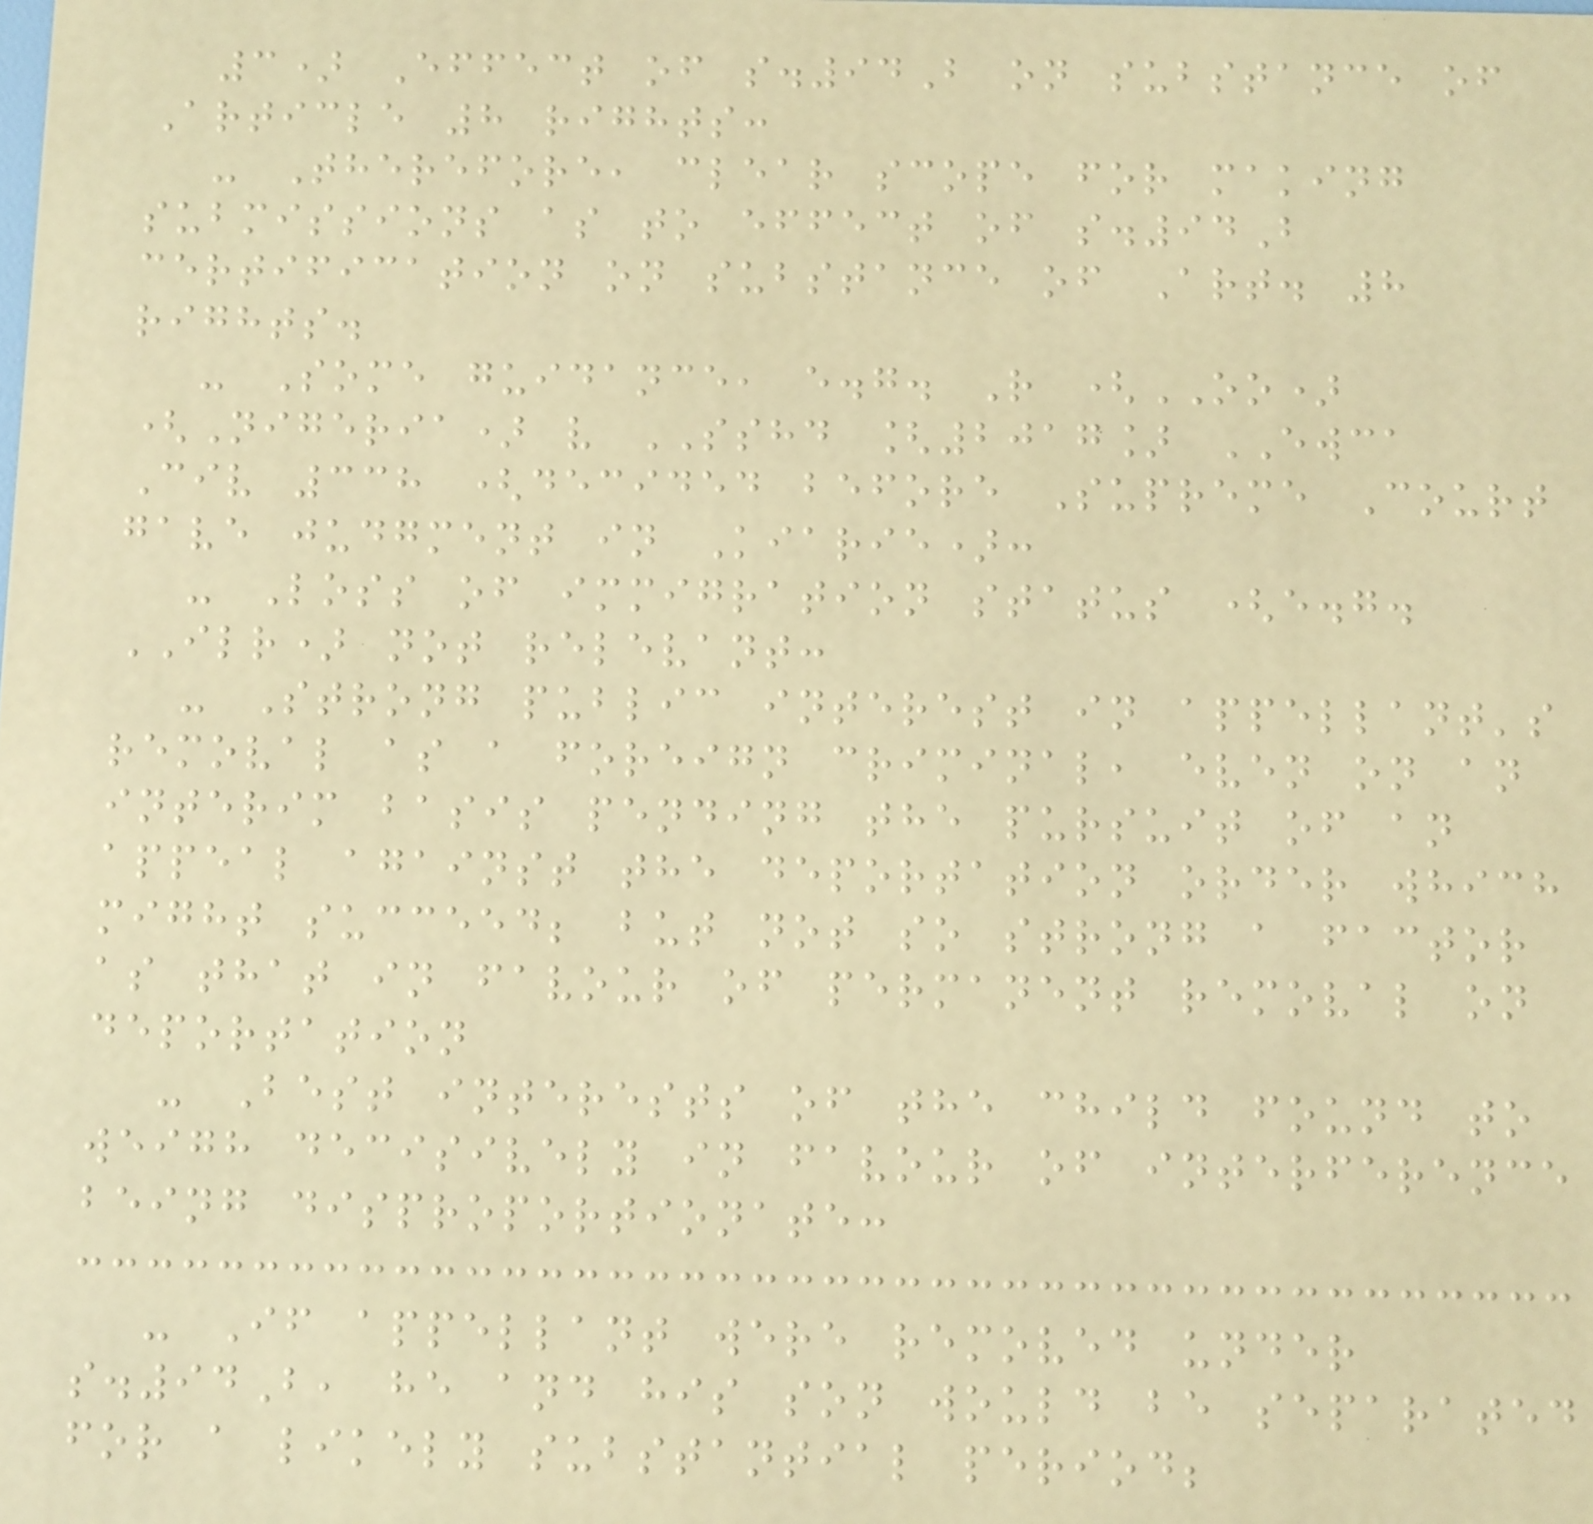3) Effect of s.94B on substance of
Article 8 rights:
- Therefore, clear scope for making
submissions as to effect of s.94B
certification on substance of Art. 8
rights.
- Some guidance, e.g. R (OO)
(Nigeria) v SSHD [2017] EWCA
Civ 338 (decided before Supreme Court
gave judgment in Kiarie):
- Loss of immigration status (e.g.
ILR) not relevant:
- Strong public interest in appellant's
removal as a foreign criminal, even on an
interim basis pending the pursuit of an
appeal against the deportation order which
might succeed; but not so strong a factor
as that in favour of permanent removal on
deportation
- Best interests of the child found to
weigh decisively in favour of interference
being disproportionate:
- If appellant were removed under
s.94B, he and his son would be separated
for a likely substantial period;
